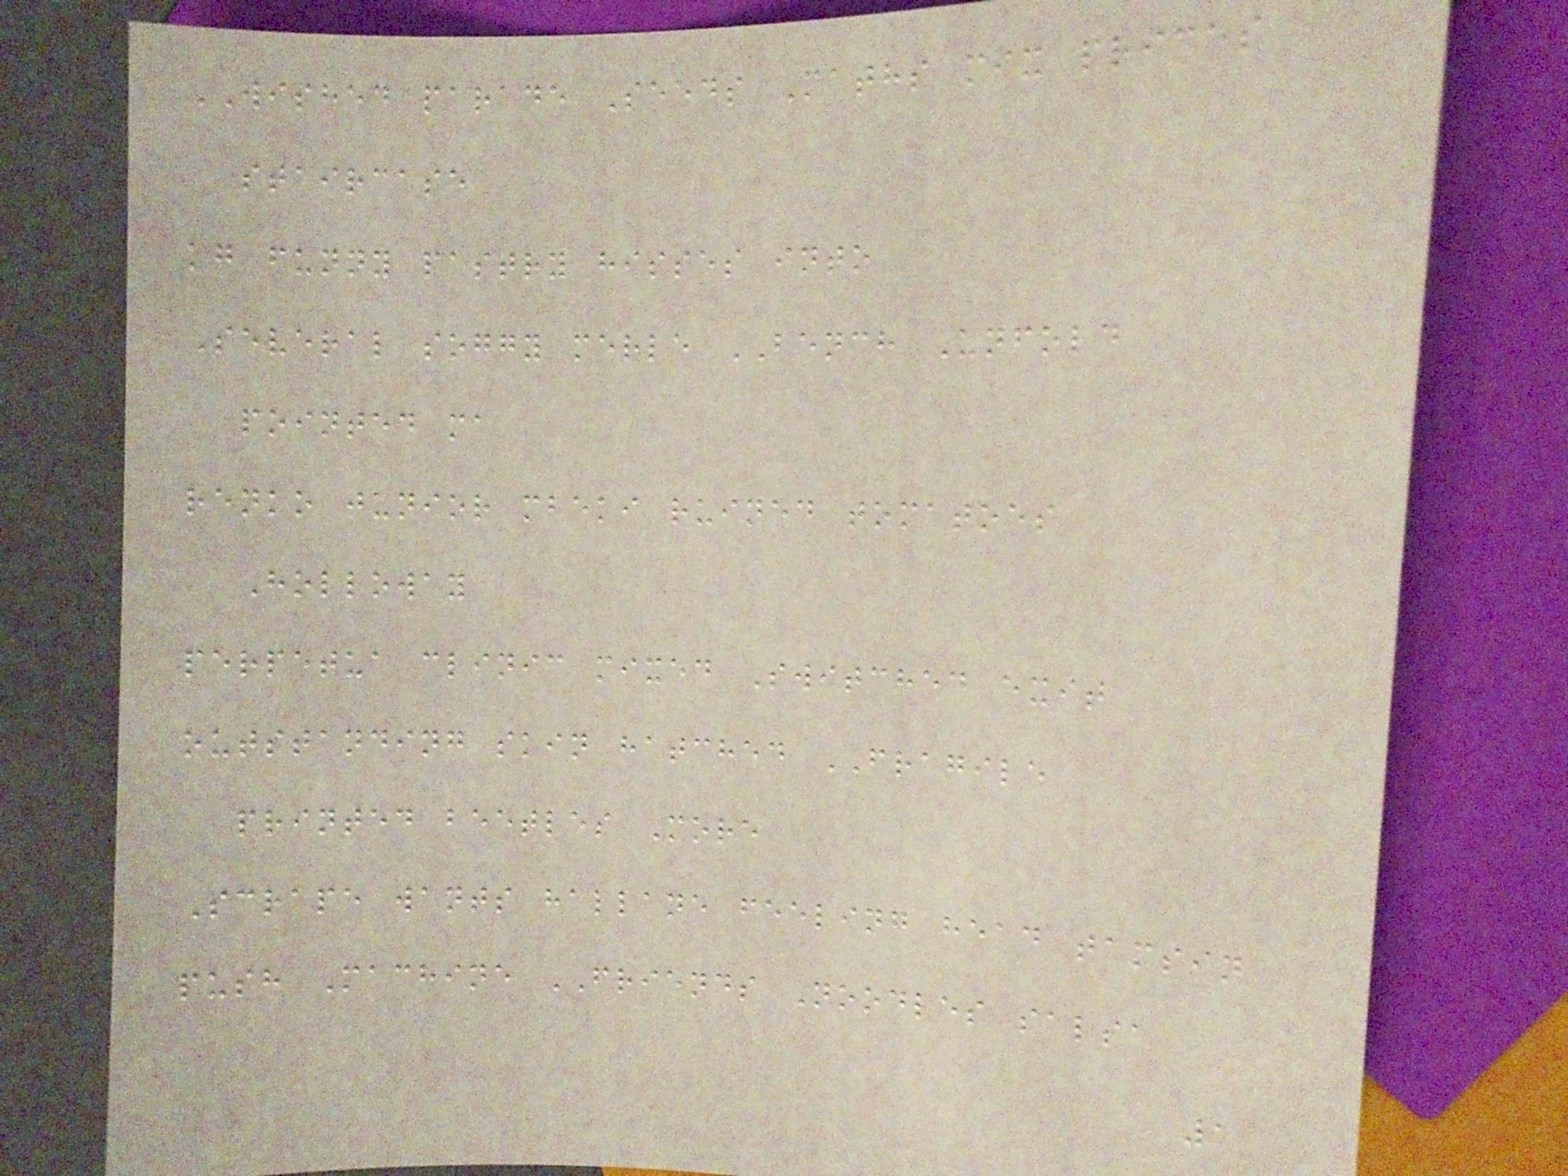WISHED parade Seeds Maths mix prices
staircase
kg funny pastry hisses into
Several soggy merle BENCH Unfold
pointed ma
renko junior mbeki ruined tomatoes
Holloway
perpetua clinic mixed Switched exit
outstanding skin hatched FRAGILE
printed beetles More
Scrape wants hallane feeling head tamsin
push Machine FRIENDS Noodles salsa
1
